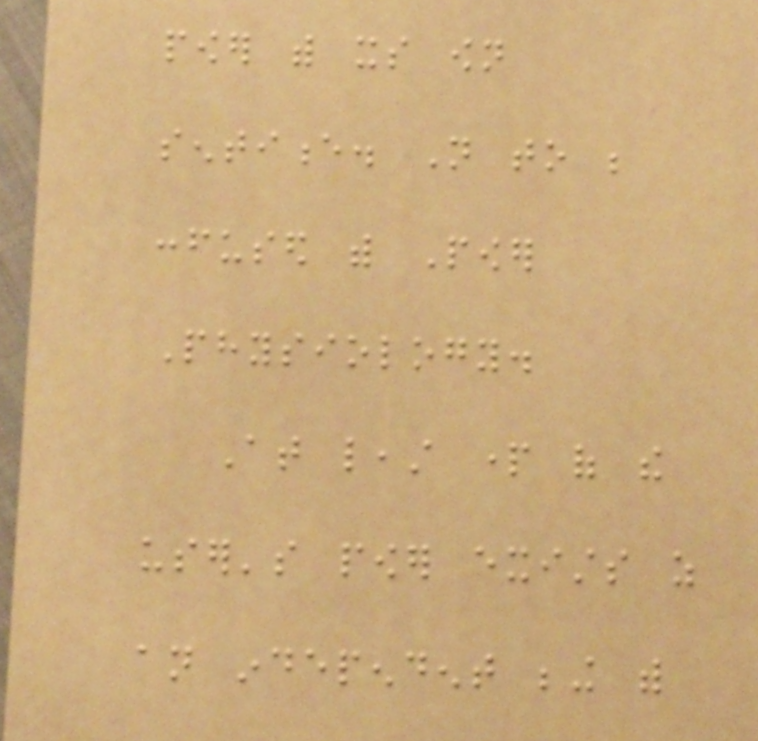power with its own
sentience. Not to be
confused with Power
Physiology.
At least part of the
user's power exists as
an independent being with
